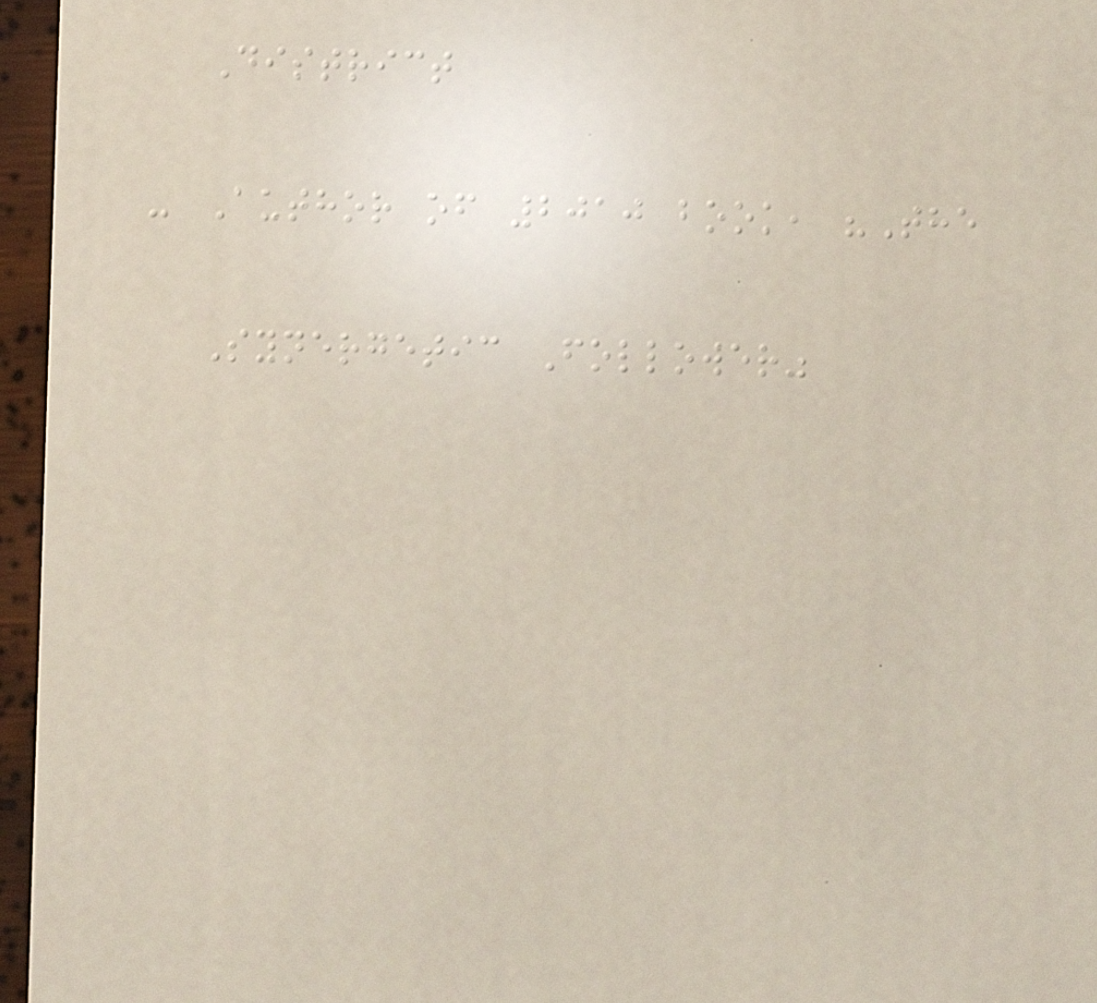District
- Author of 2010 book, "The
Synergetic Follower"
